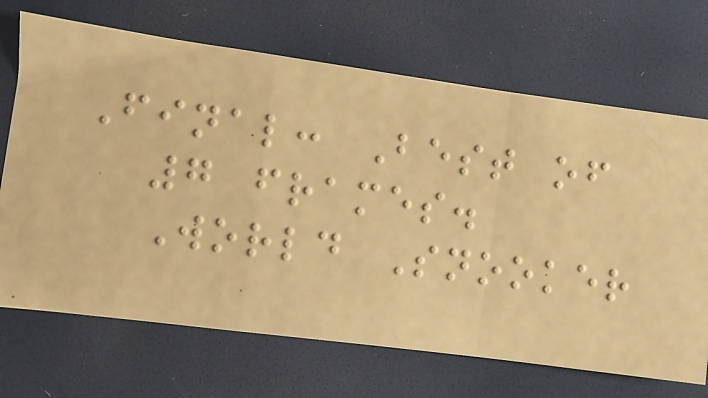Final: Best of
7 frames.
World Snooker
